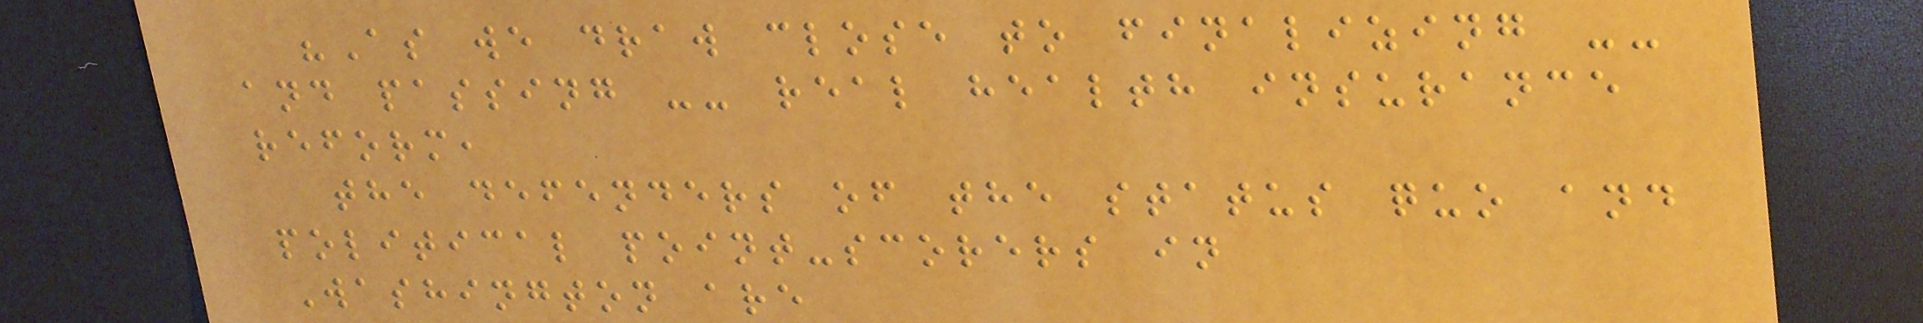"As we draw close to finalizing --
and passing -- real health insurance
reform,
the defenders of the status quo and
political point-scorers in
Washington are
